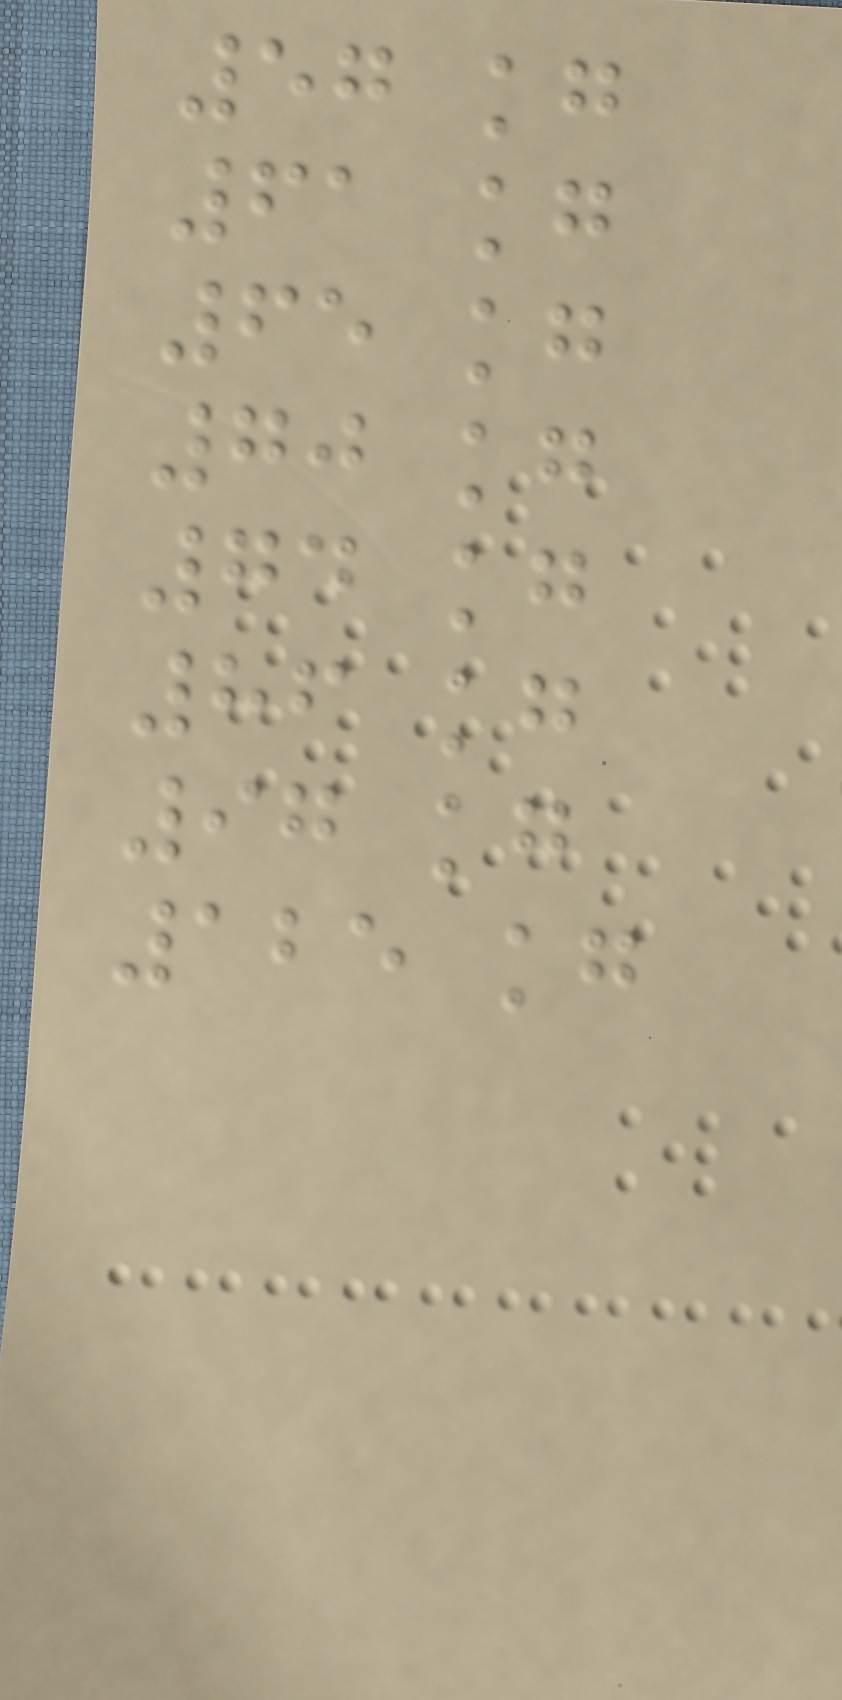57 kg
61 kg
65 kg
70 kg
74 kg
86 kg
97 kg
125 kg
